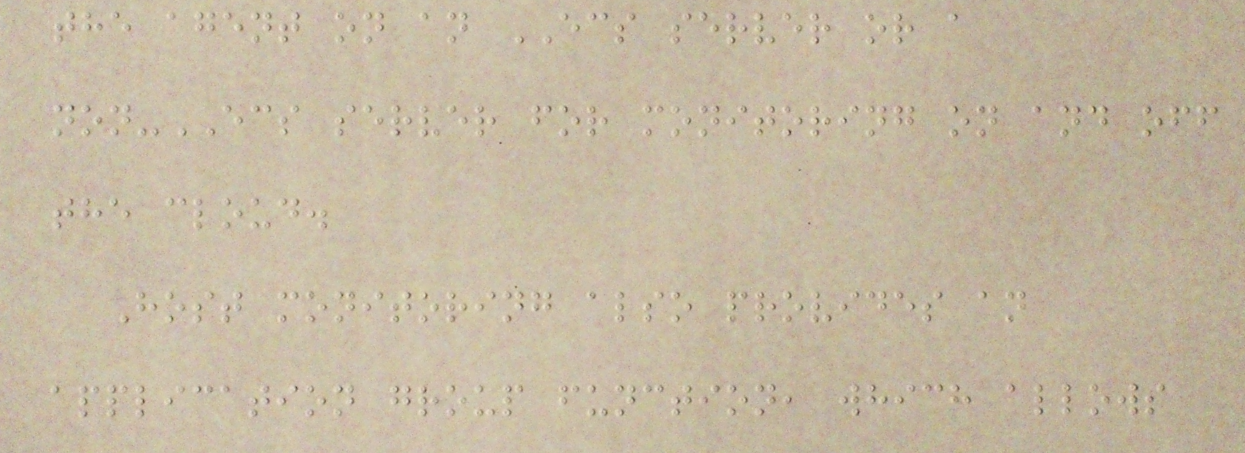the agent on an ECS server or a
non-ECS server for monitoring on and off
the cloud.
Host monitoring also provides an
application group function, which allows
